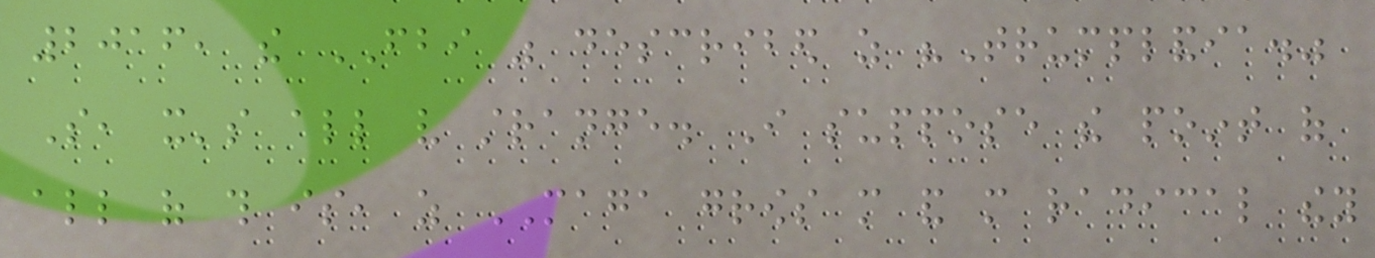2016, the FBI was described as "Trumplandia."
So, it's all very strange. I suppose the point of
all of this is, as MAGA grows more and more radical they
